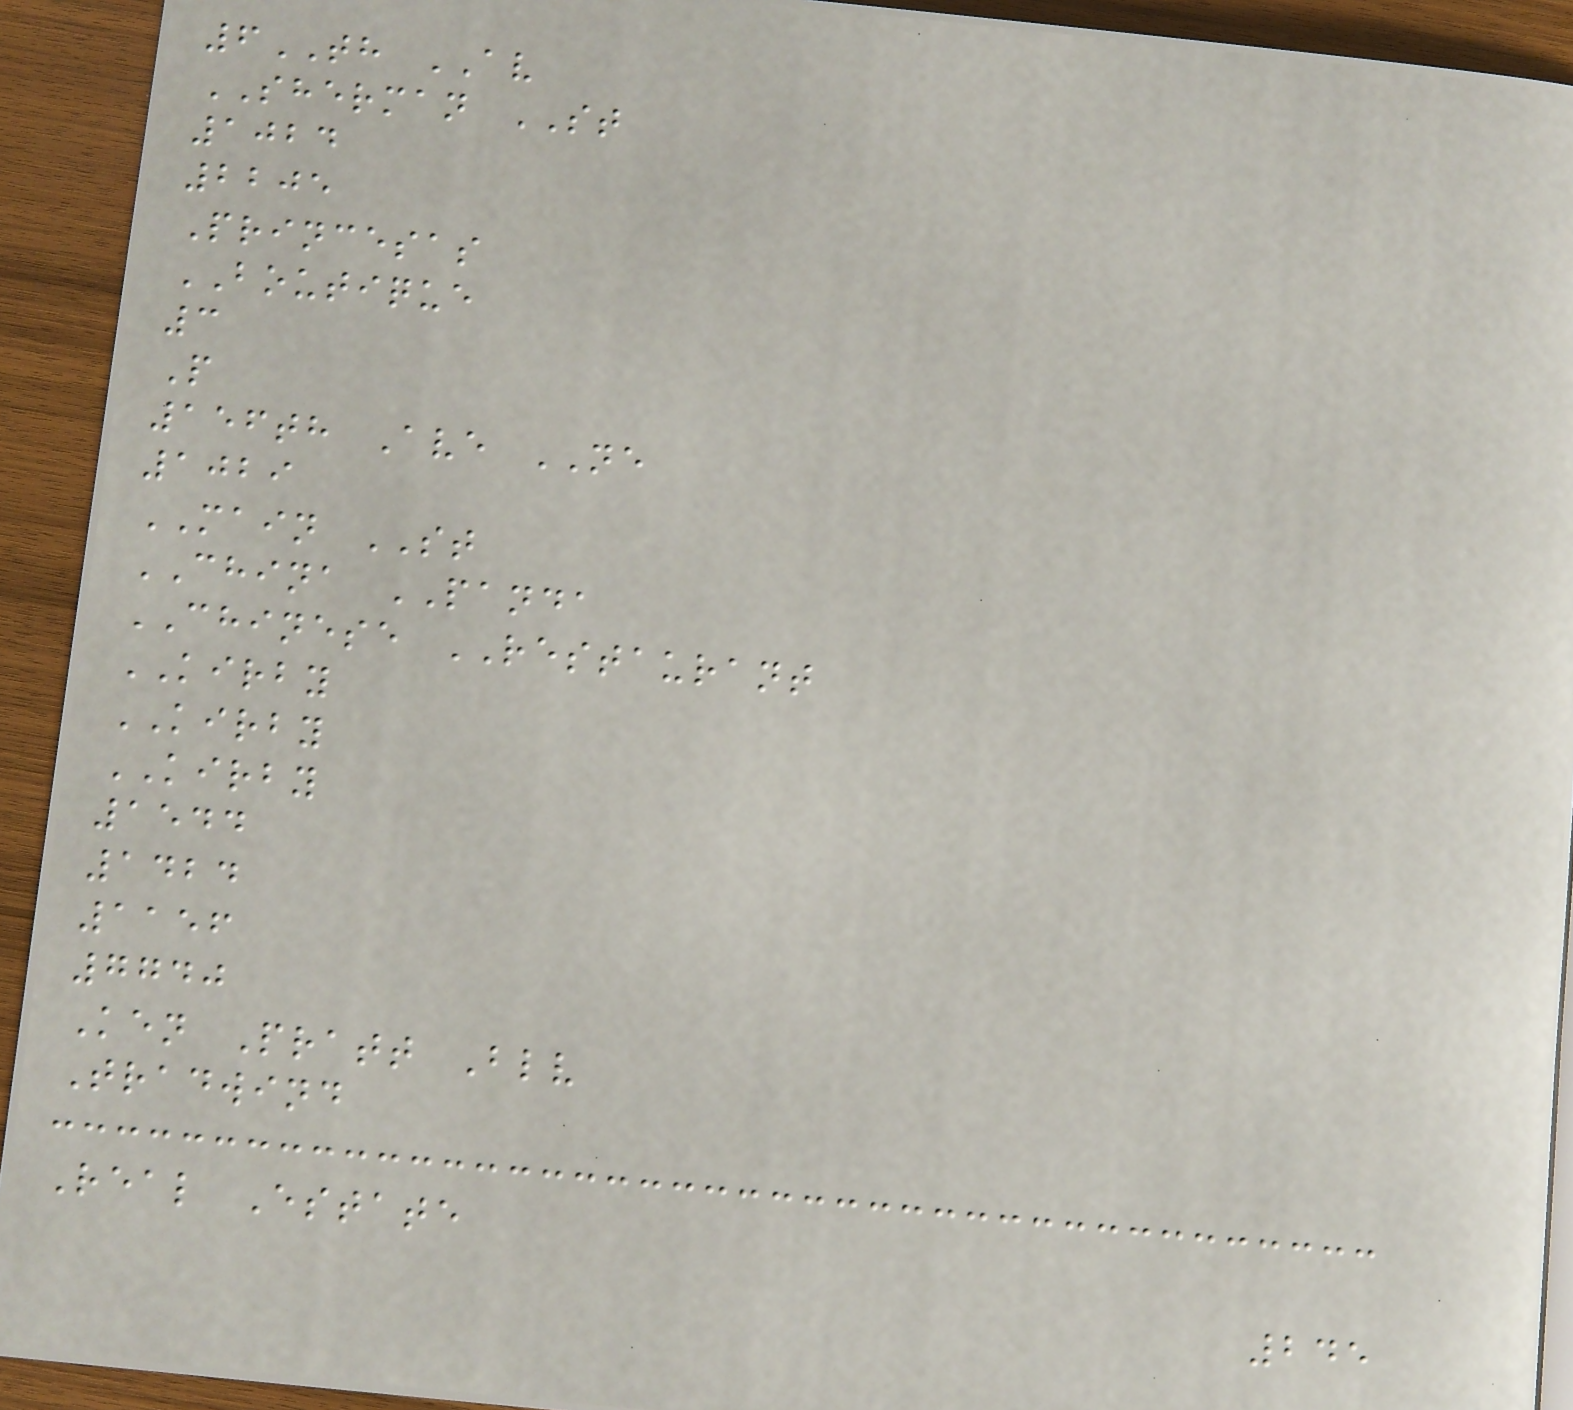6TH AV
SHERMAN ST
1024
2205
Princesas
BOUTIQUE
3
P
156th Ave NE
1029
MAIN ST
CHINA PANDA
CHINESE RESTAURANT
KIRBY
KIRBY
KIRBY
1544
1424
1156
7740
Ken Pratt Blv
Tradwind
Real Estate
245
